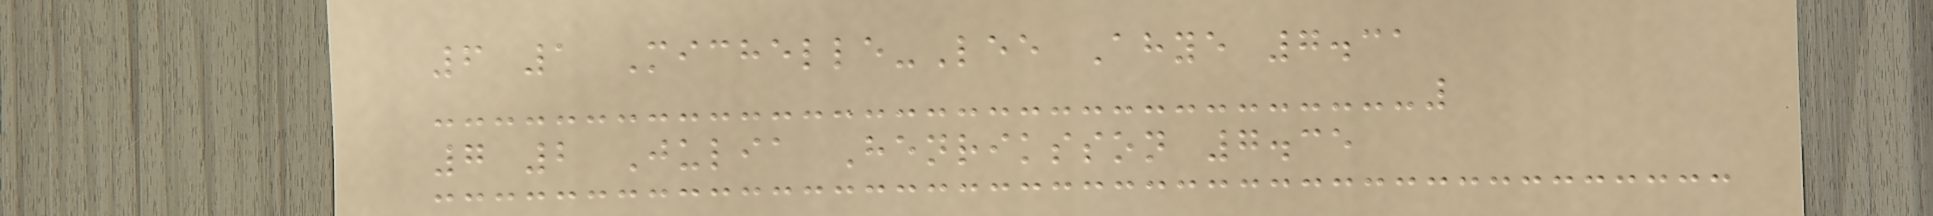6 1 Michelle-Lee Ahye 7.31
7 2 Julia Henriksson 7.35
